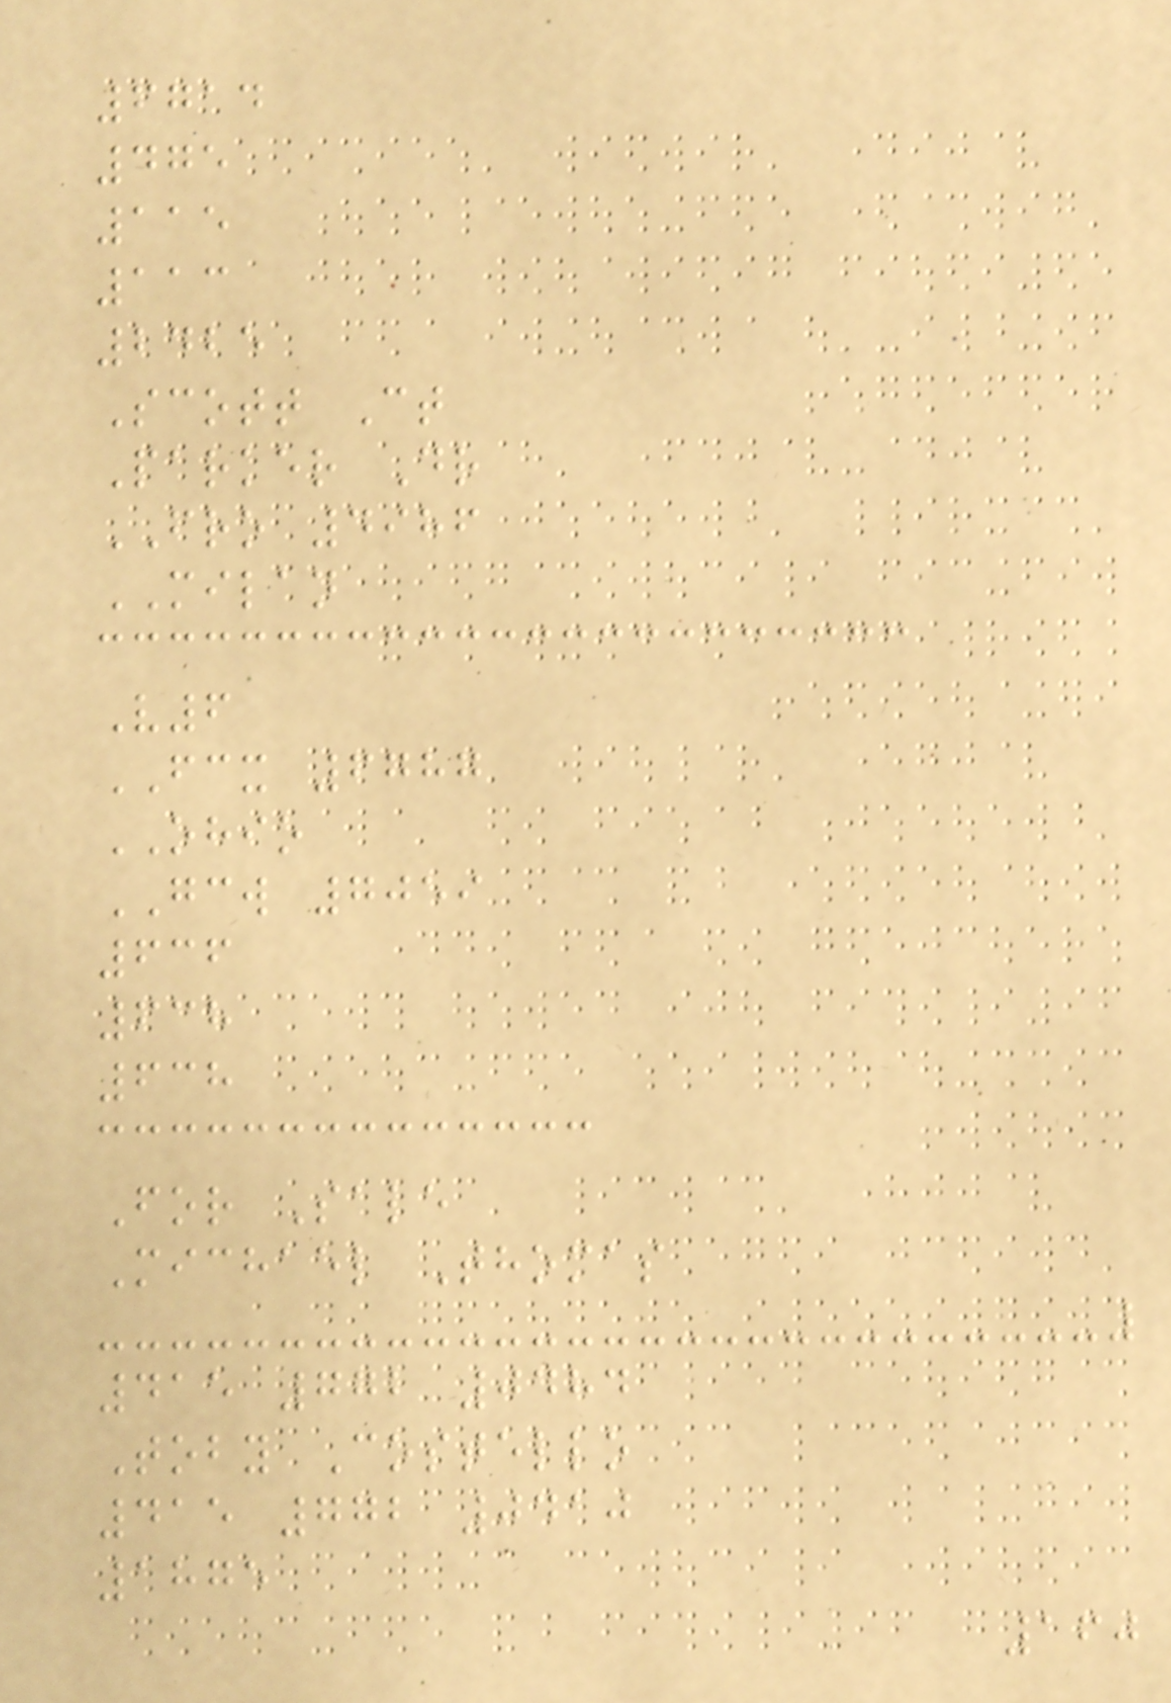6714
475
115
113
2425
Scott Ct
Parker Dr
FRO 4986
MILAN
V6
FCX 6787
OHIO
GCW 7059
636
638
638
For Sale
Michael Thomas
415 772 0484
Toby Costello
415 772 0410
1875
160
